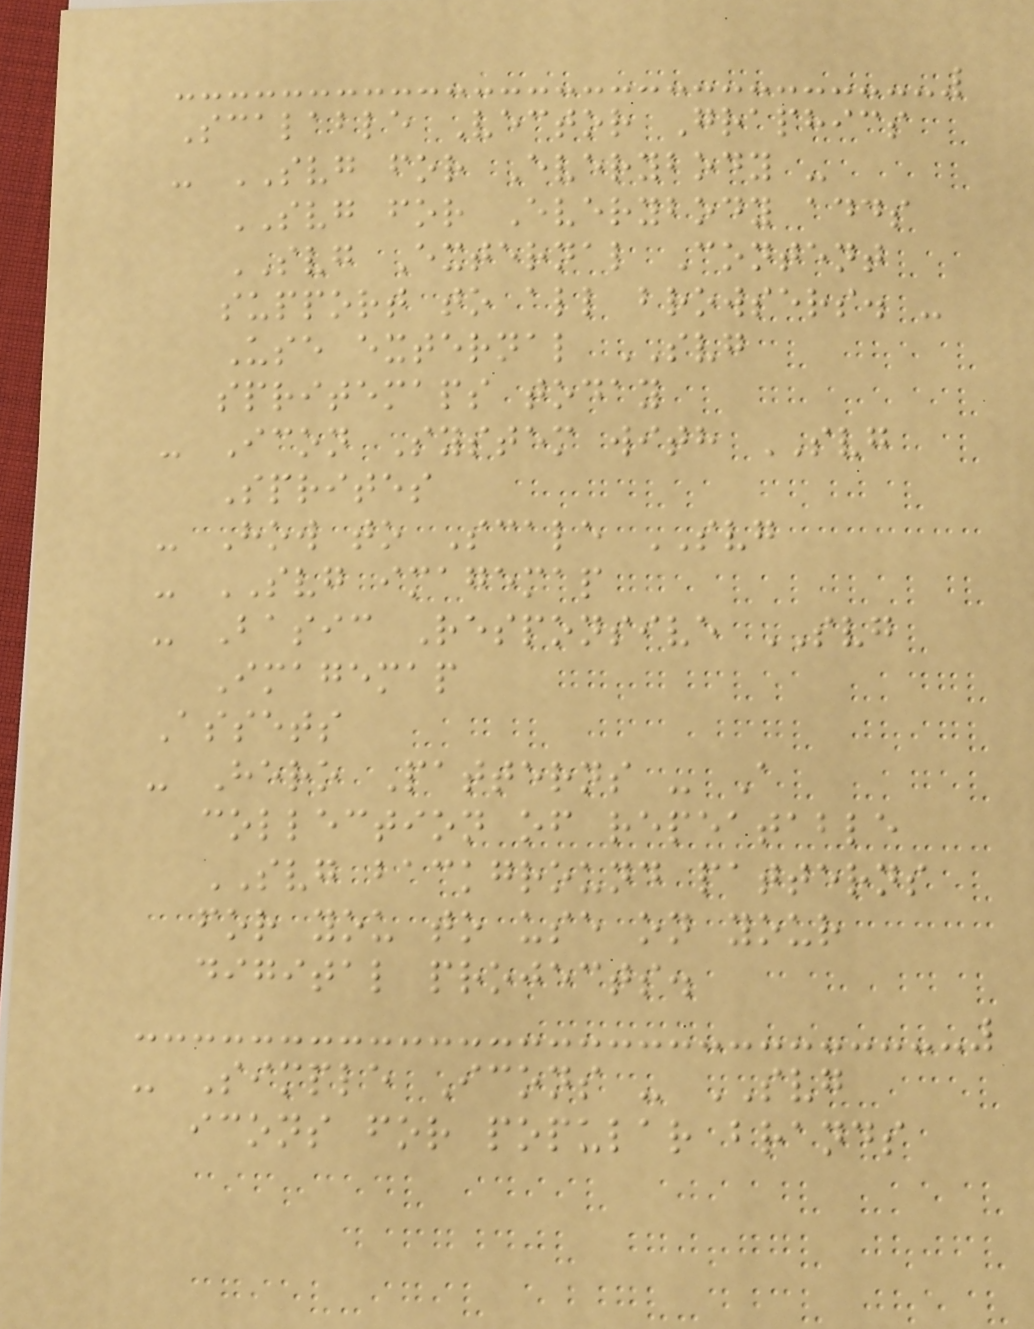Scalable Vector Graphics
- SVG for Everybody -
SVG for Everybody adds
SVG External Content
support to all browsers. -
Use external SVG
spritemaps today
- Icon System with SVG
Sprites
- How to Scale SVG
- SVG imagemap
- Basic Responsive SVG
Imagemap
Assets
- Hero Patterns - A
collection of repeatable
SVG background patterns
for you to use on your
digital projects.
- Simple Icons - SVG
icons for popular brands
